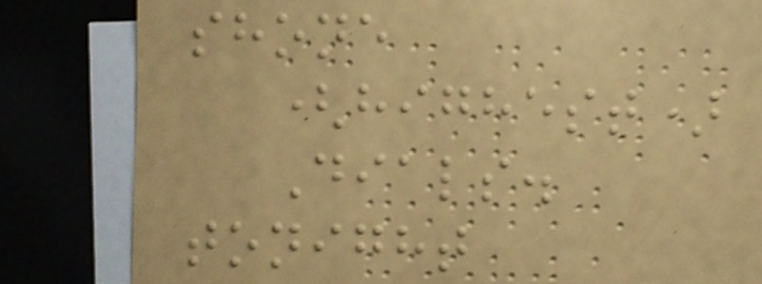shone
(highest)
Dials.
tonight
